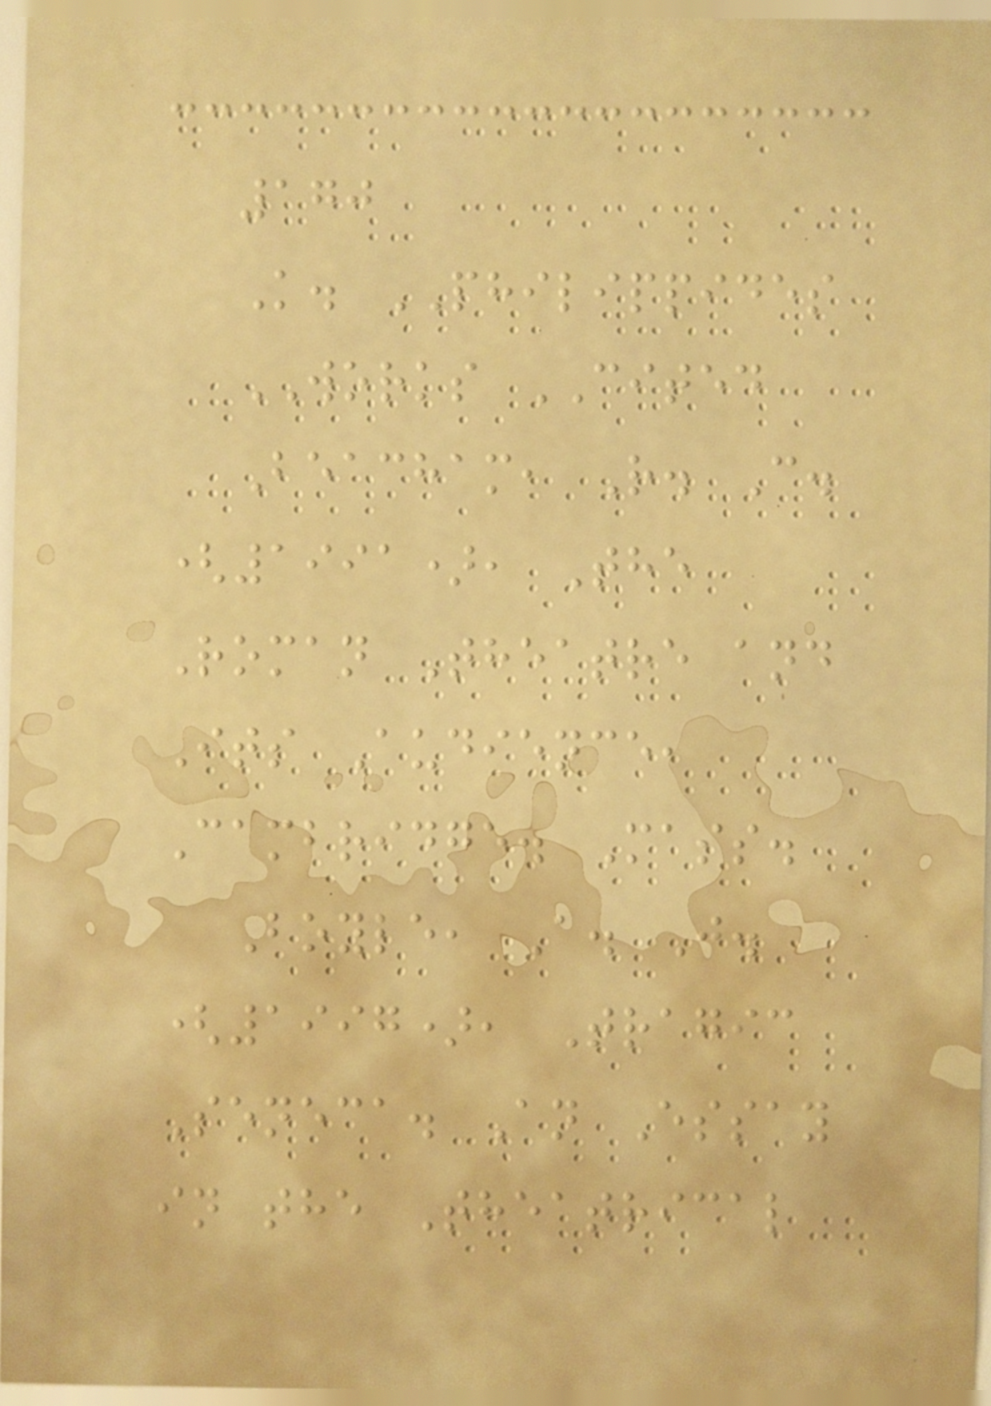170
K. PHILIPPIDES
WORKS CITED
Beacham, R. C.
(1991), The
Roman Theatre and
Its Audience,
Cambridge. Mass.
Boyle, A. J.
(1997), Tragic
Seneca. An Essay
in the Theatrical
